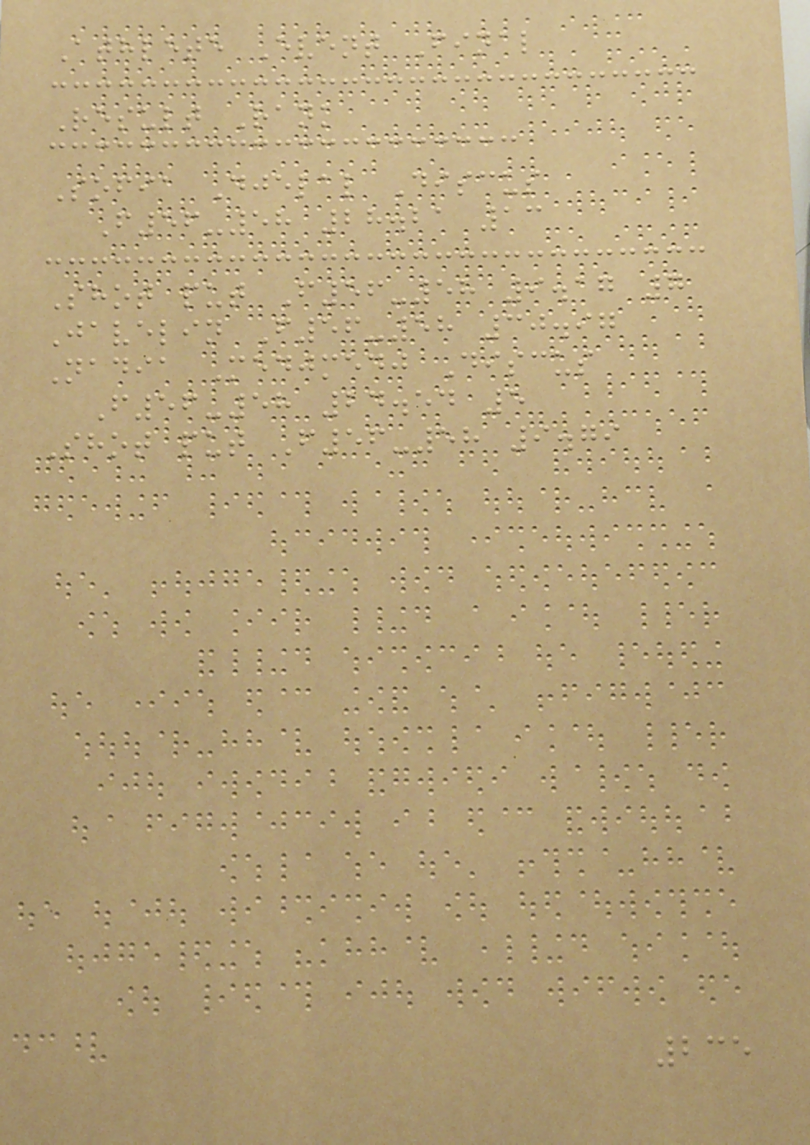Athlete Event Final
Result Rank
Sofia Djelal Discus
F56-58 28.21 13
Shot put F56-58 9.17 7
Javelin F56-58 30.97
Nadia Medjmedj Discus
F56-58 24.54 5
Shot put F56-58 9.79
235
